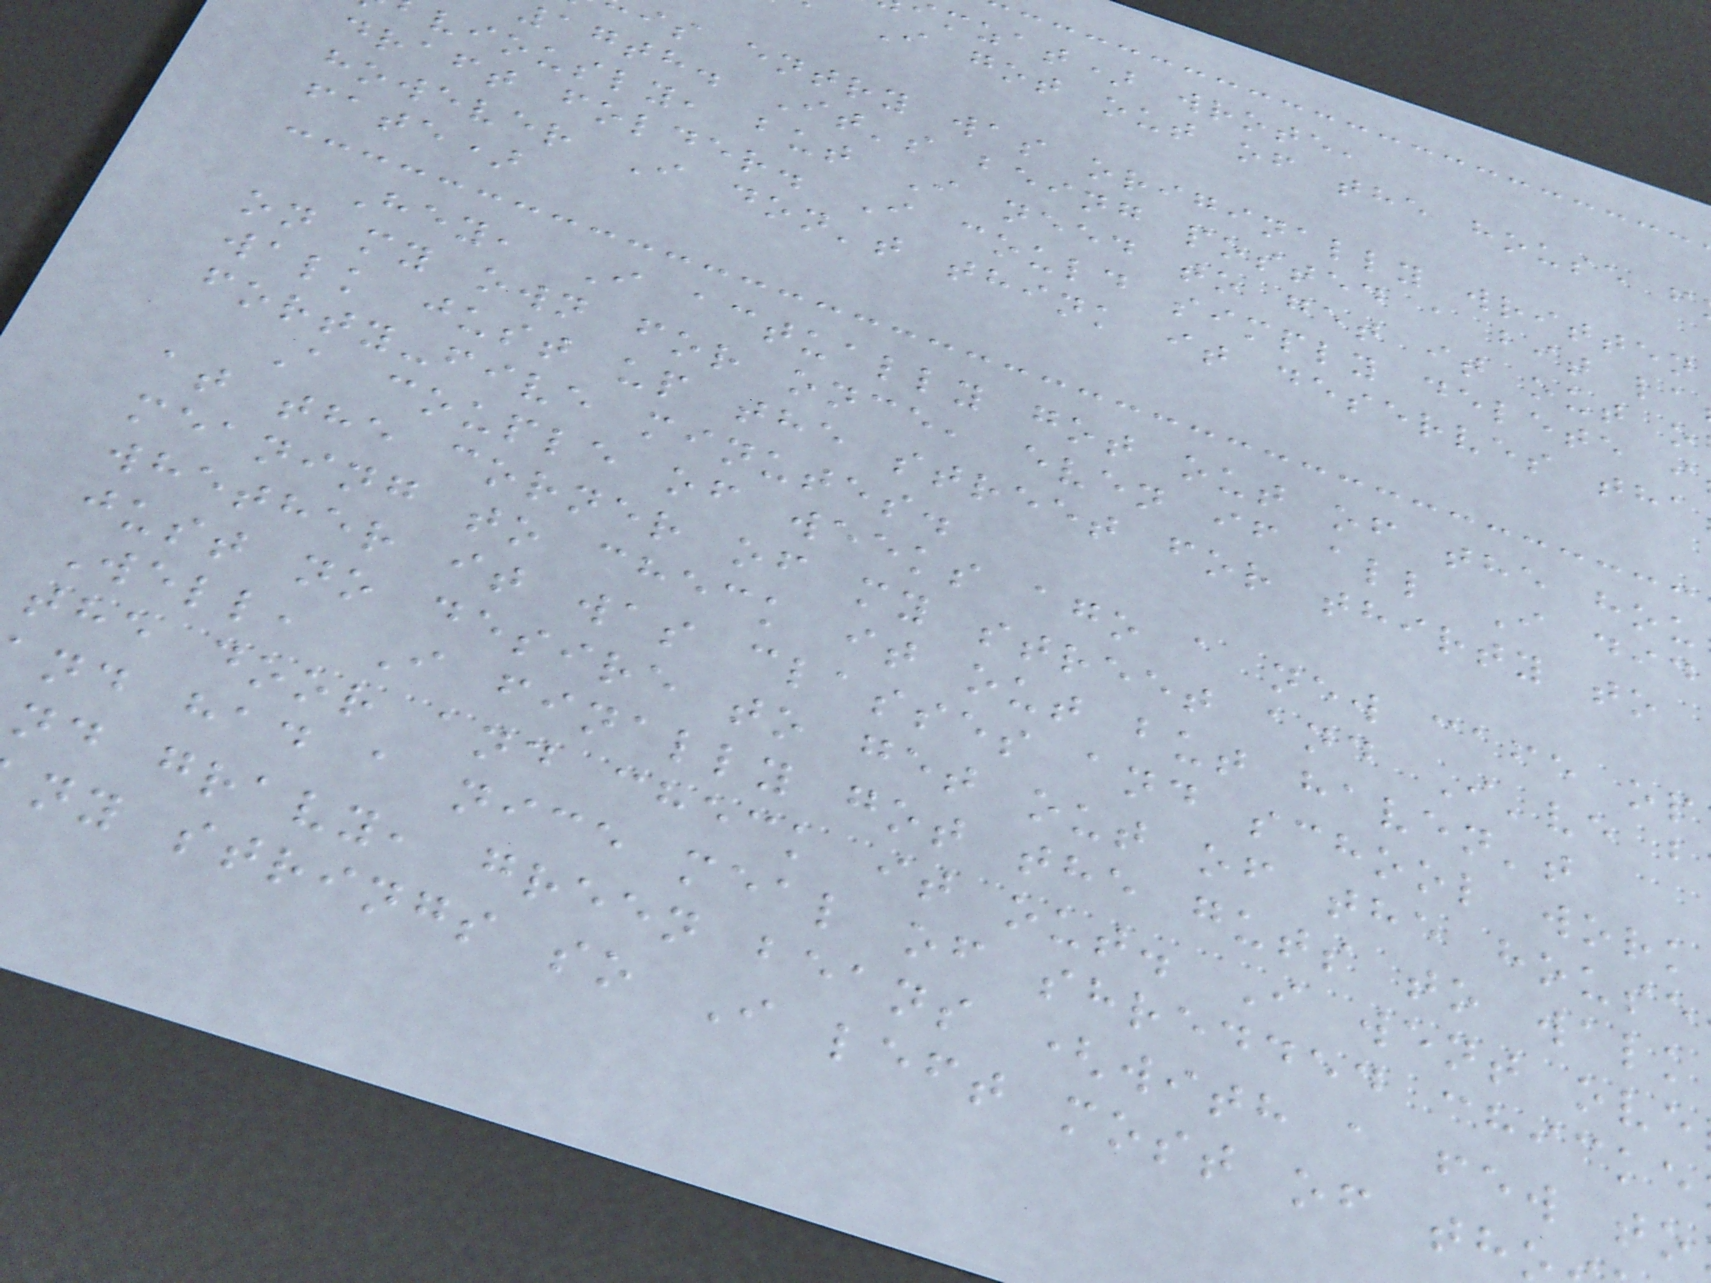mzat) wrote,
I got out of the house f
is entry was originally written
agth. It's being posted a bit la
viously, but I need to get it out o
draft folder. I could simply delete i
however I don't think it deserves tha
fate)
Hey, I actually got out of the hou
on my own for once, even if all I did
walk just up the street for thirty to
forty-five minutes.
A couple of weeks ago a new cafe op
at the corner of my street and I've b
meaning to check it out but haven't
whether it was classes and school work
just no desire to get out of the house
Well, I finally got the guts to walk
the door and check it out. I went ove
nd had a nice meal of shredded chicke
nd gravy, green beans (with a few to
ny strings so I left most of th
